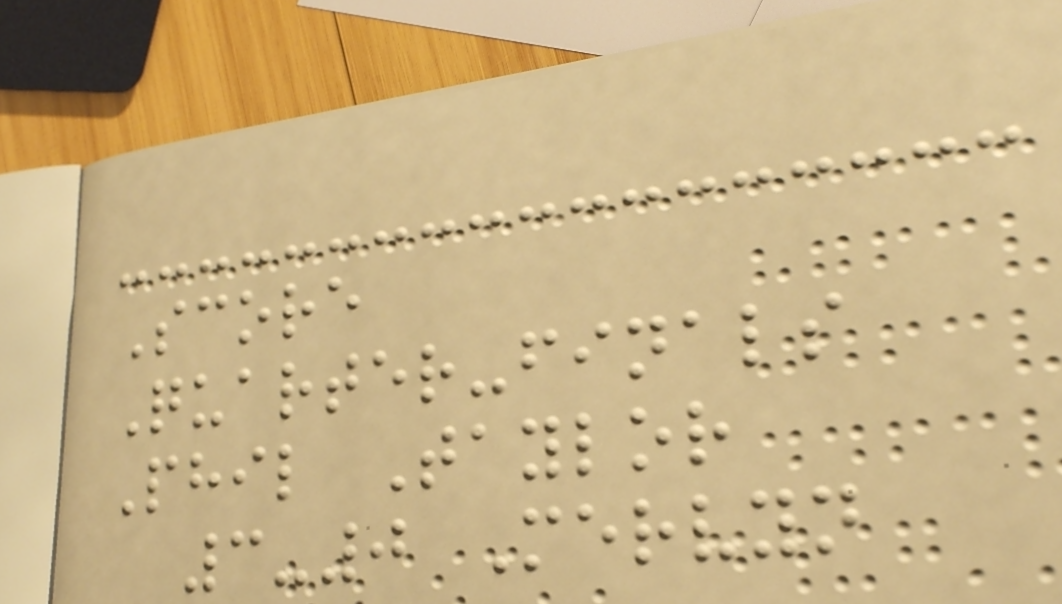Score
Quarter-finals
Phil Taylor
3-0 Mervyn
